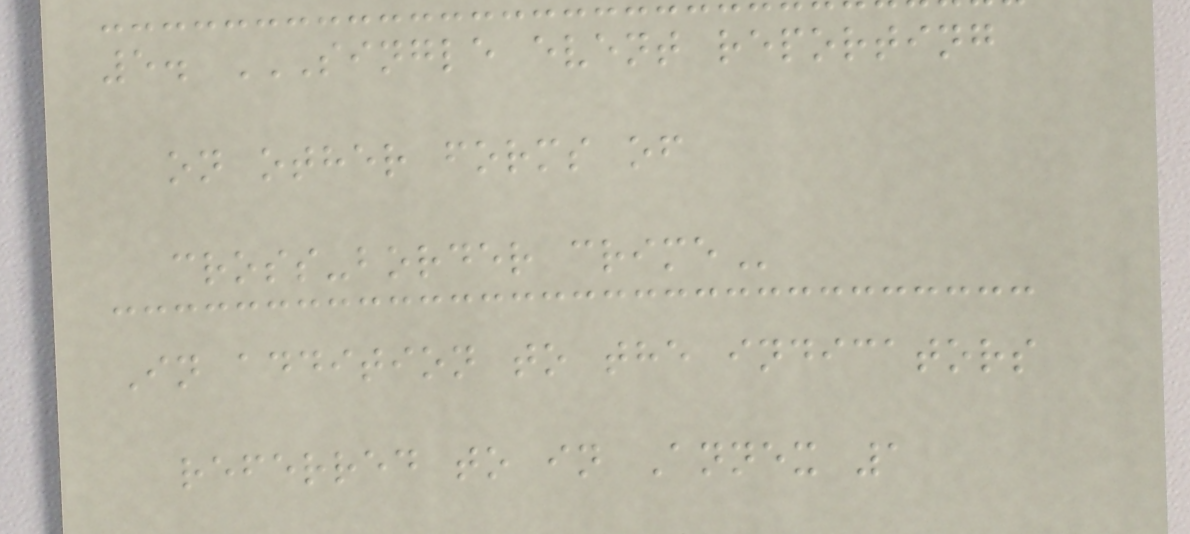5. SINGLE EVENT REPORTING
ON OTHER FORMS OF
CROSS-BORDER CRIME
In addition to the indicators
referred to in Annex 1
